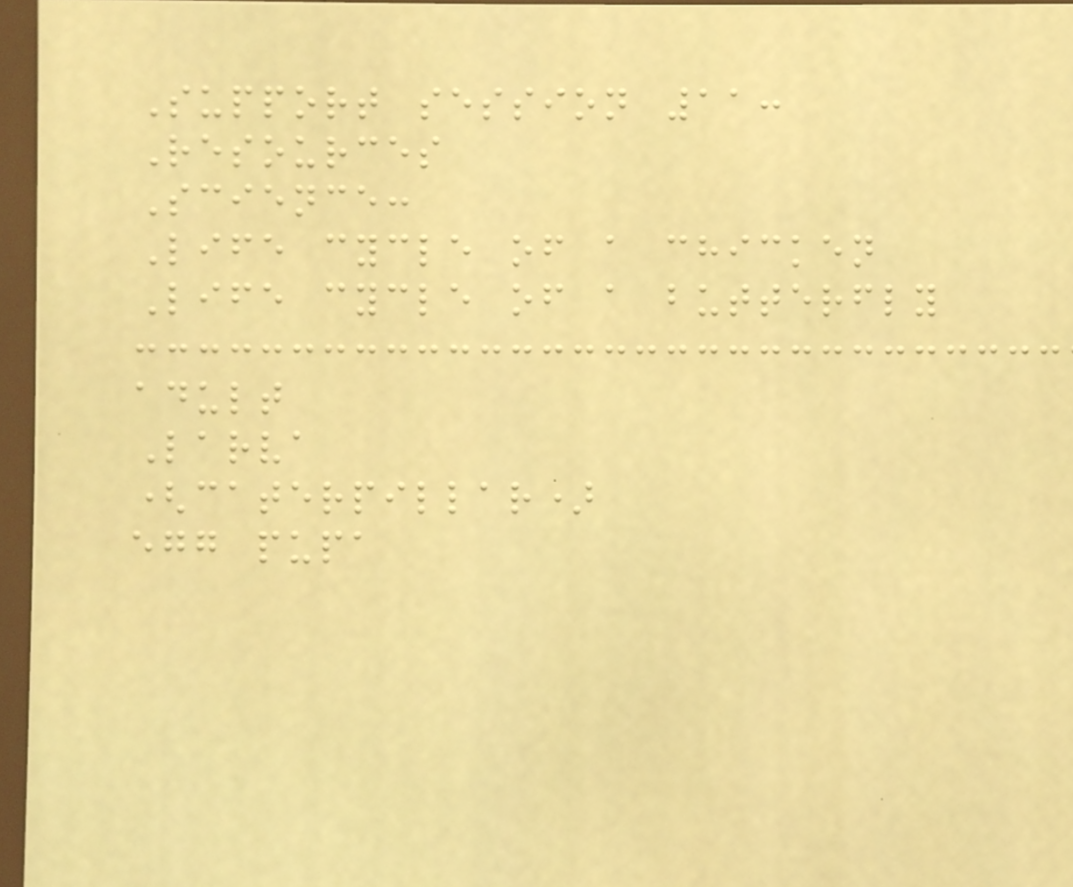Support session 11:
Resources
Science:
Life cycle of a chicken
Life cycle of a butterfly
adult
Larva
(caterpillar)
egg pupa
